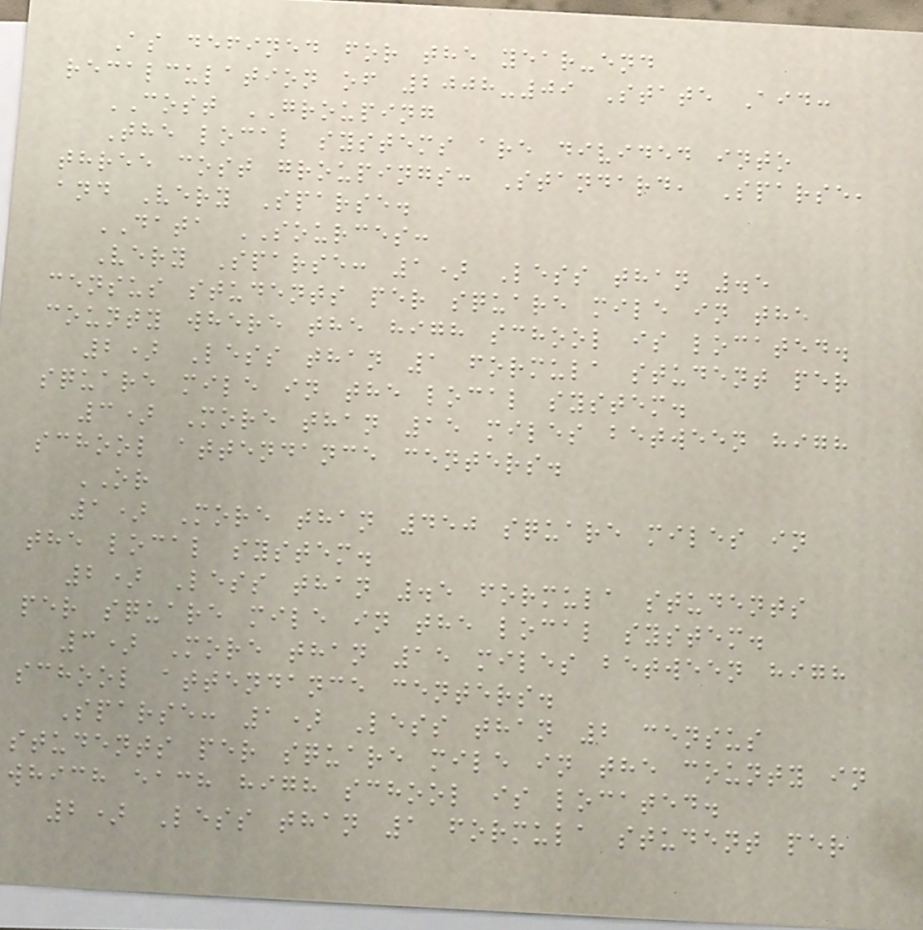As defined for the year-end
recalculation of 2008-09 State Aid:
COST GROUPING
The local systems are divided into
three cost groupings: Standard, Sparse,
and Very Sparse.
DATA SOURCES:
Very Sparse: 1) Less than .5
census students per square mile in the
county where the high school is located.
2) Less than 1 formula student per
square mile in the local system.
3) More than 15 miles between high
school attendance centers.
OR
1) More than 450 square miles in
the local system.
2) Less than .5 formula students
per square mile in the local system.
3) More than 15 miles between high
school attendance centers.
Sparse: 1) Less than 2 census
students per square mile in the county in
which each high school is located.
2) Less than 1 formula student per
